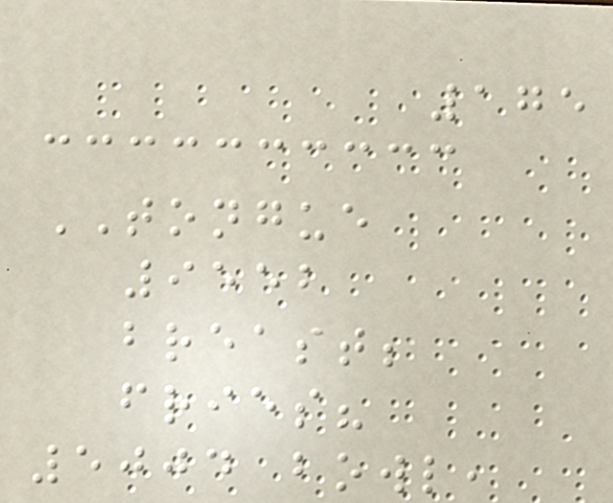175
TONGUE
9552
breast;
fries?
5004 bowl,
